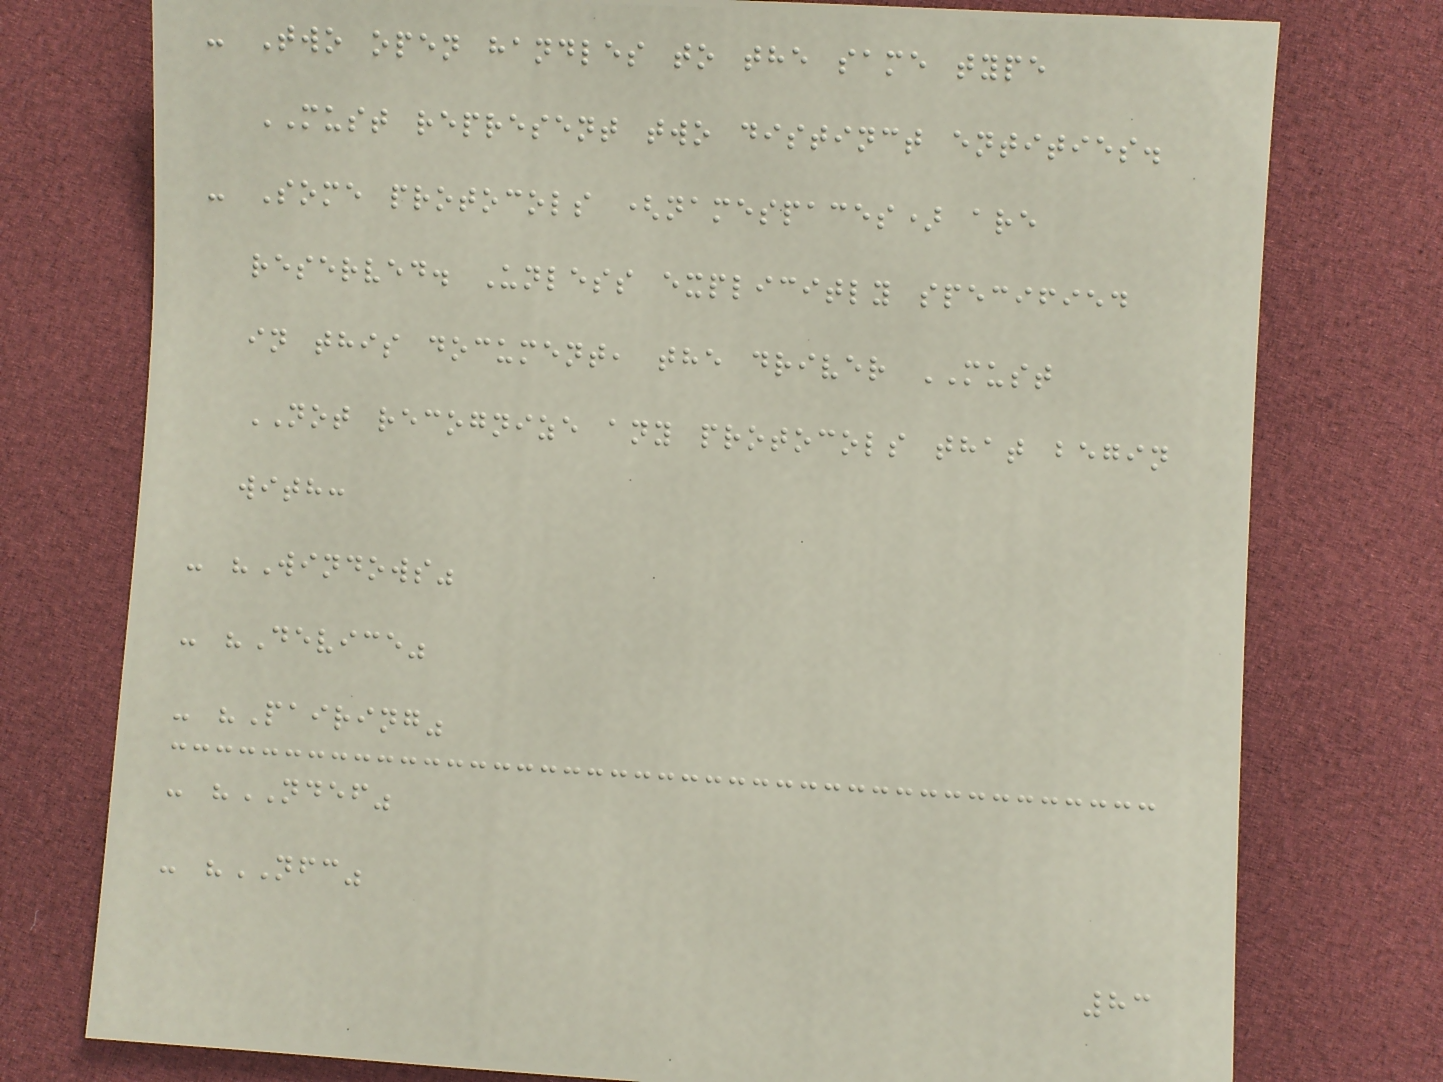- Two open handles to the same type
MUST represent two distinct entities.
- Some protocols (namespaces) are
reserved. Unless explicitly specified
in this document, the driver MUST
NOT recognize any protocols that begin
with:
- "Windows"
- "Device"
- "Pairing"
- "NDEF"
- "NFC"
83
